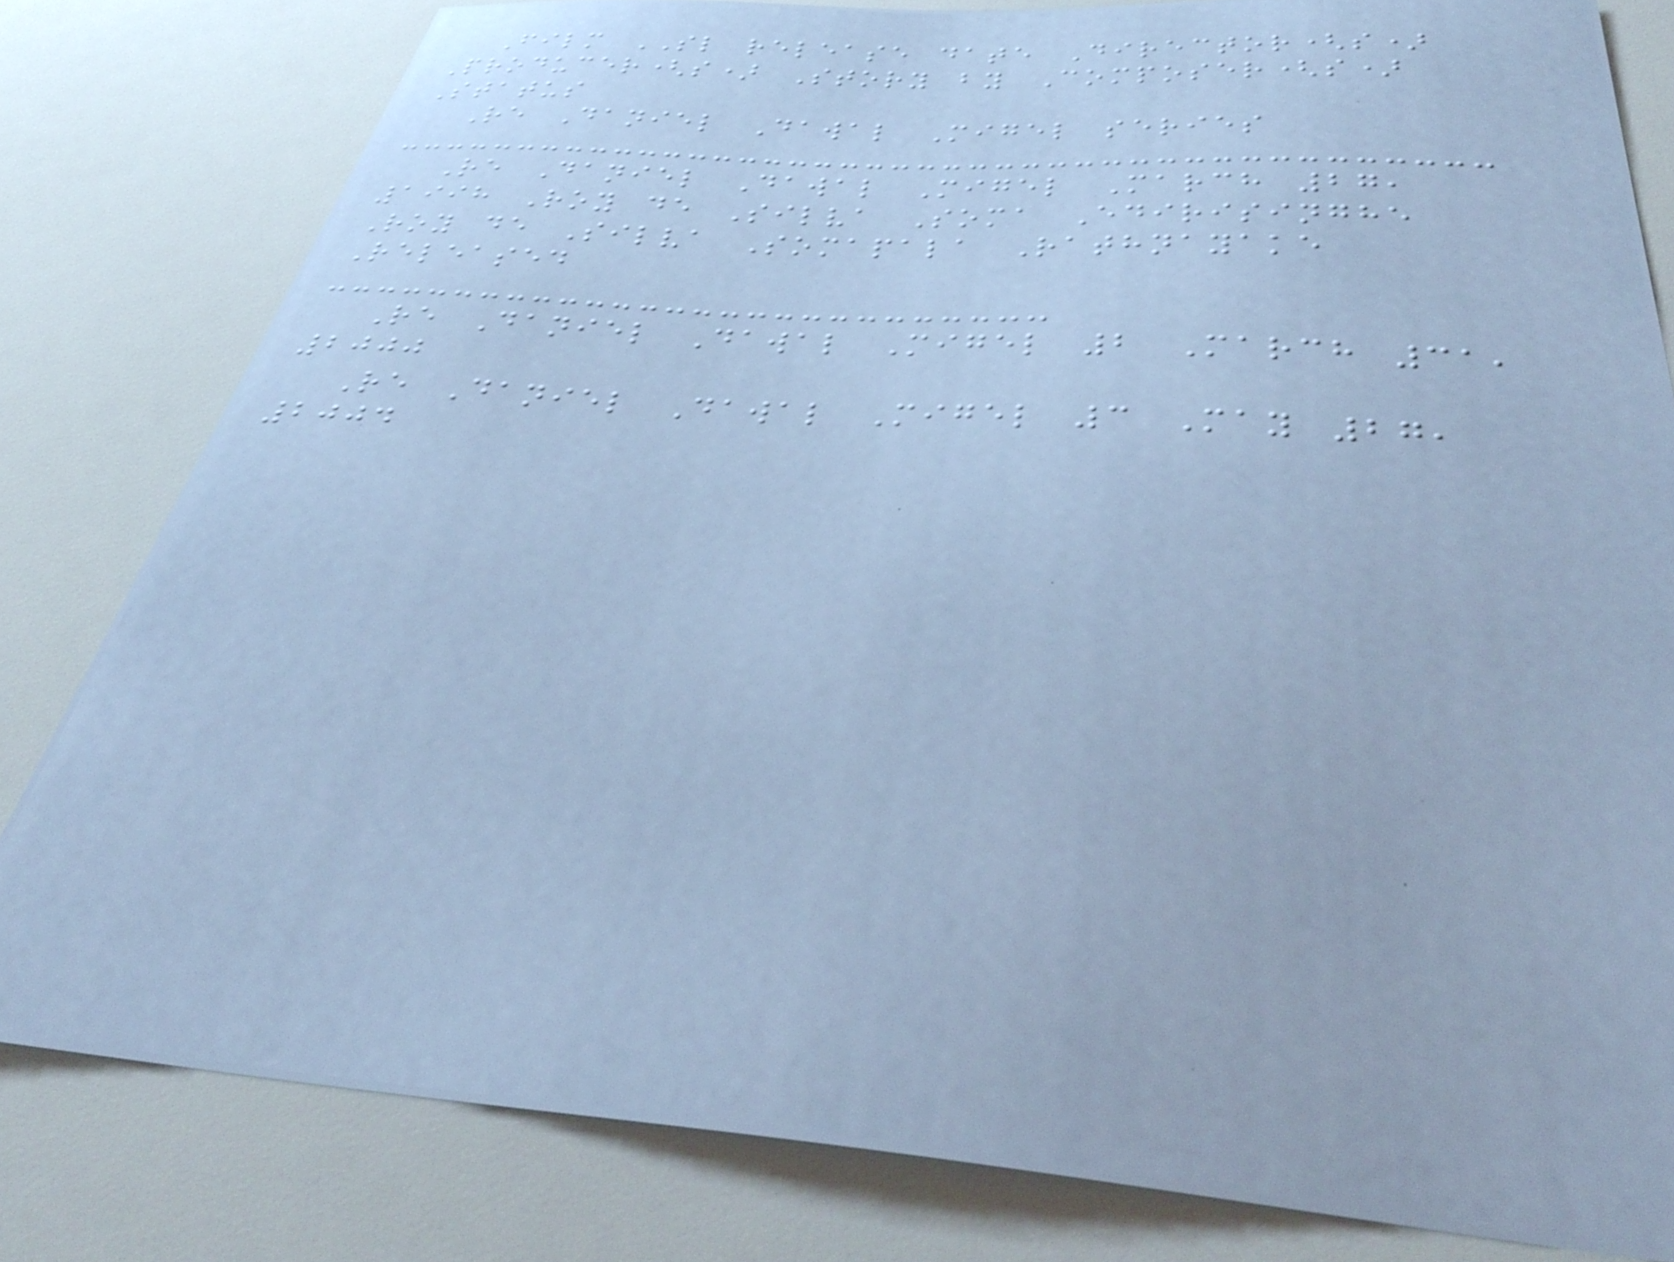Film SL release date Director(s)
Producer(s) Story by Composer(s)
Status
Re Daniel Dawal Migel series
Re Daniel Dawal Migel March 27,
1998 Roy de Silva Soma Edirisinghe
Roy de Silva Somapala Rathnayake
Released
Re Daniel Dawal Migel 2 March 31,
2000
Re Daniel Dawal Migel 3 May 27,
2004
